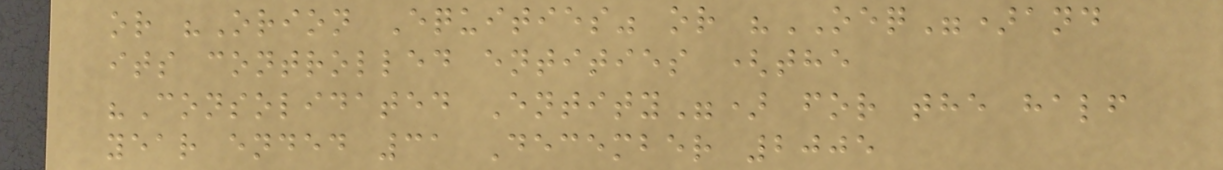or "Orion Equities" or "OEQ")and
its controlled entities (the
"Consolidated Entity") for the half
year ended 31 December 2005
